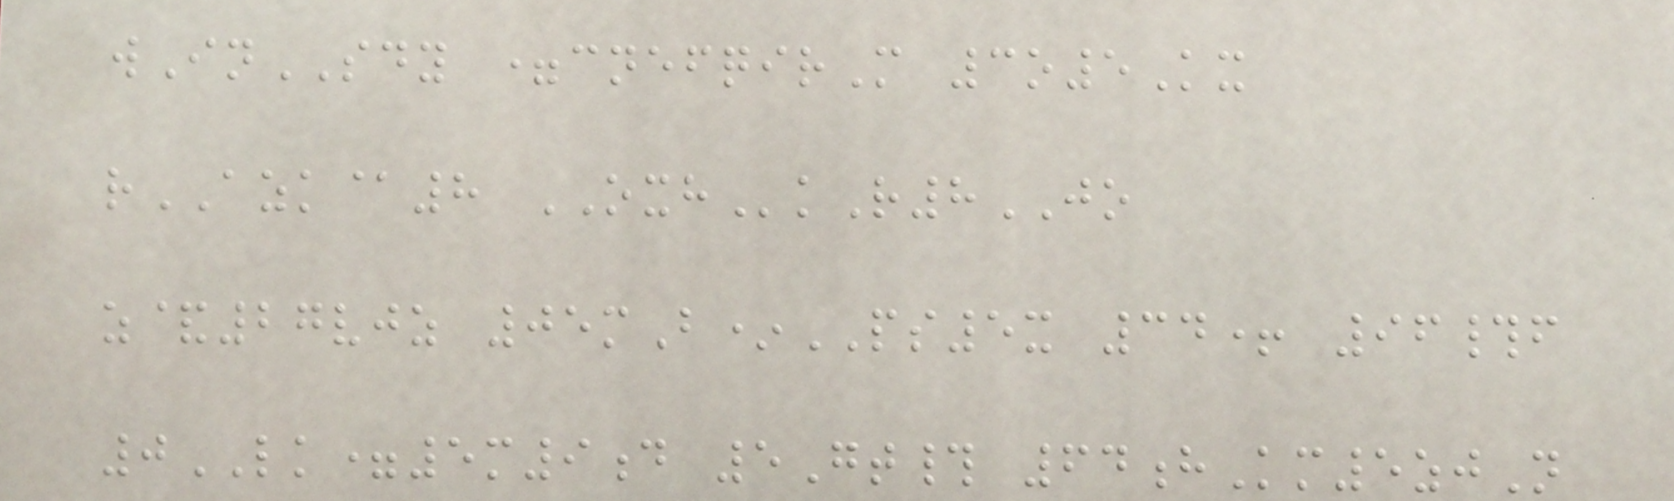wInSDY =cnefqirM 3o5Kx
rAZK@8 OXHkR8JO
z&27vjz 05mB*PS5x 34+ 96#f
0LK=5m9d 5Gt# 64hKm5zjN
